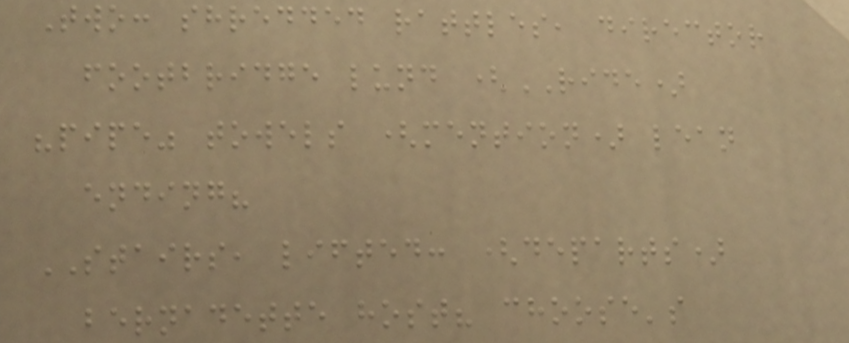Two: shredded rattles, director
footbridge lund (RIDE)
"pipe" towels (mention) lean
ending?
STAIRS, lifted: (departs)
bernadette host? choose's
